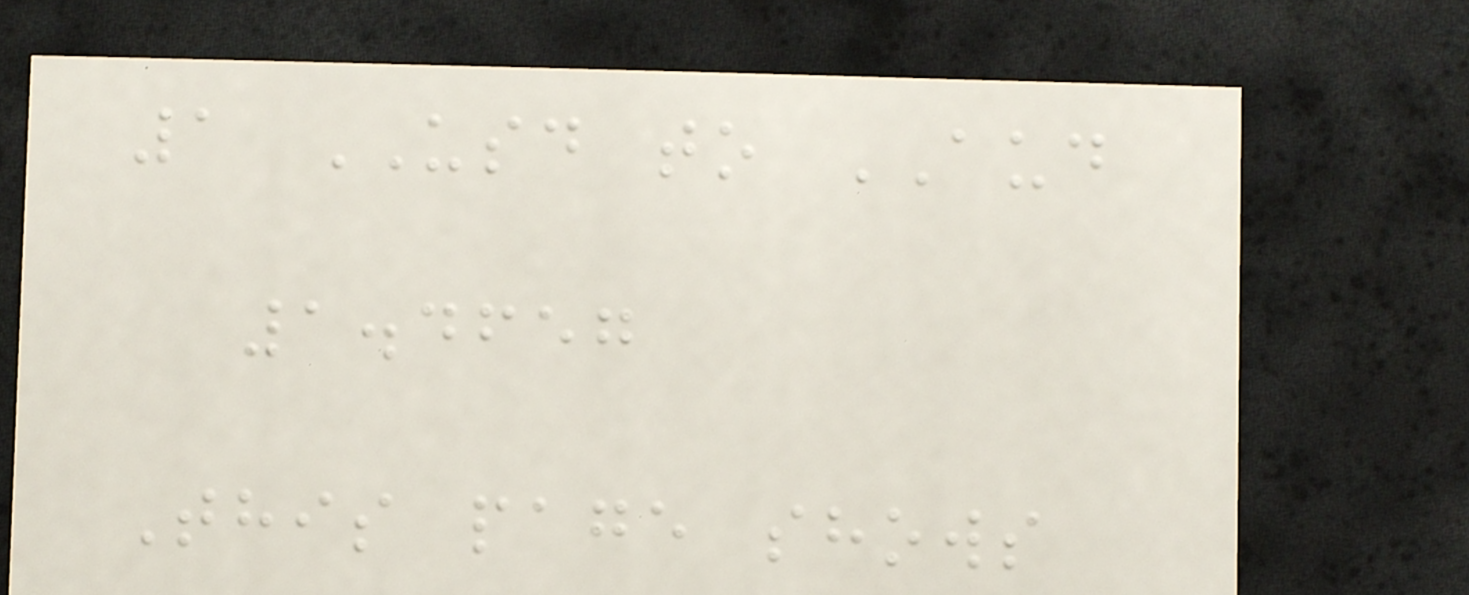1 USD to AUD
1.4657
This page shows
